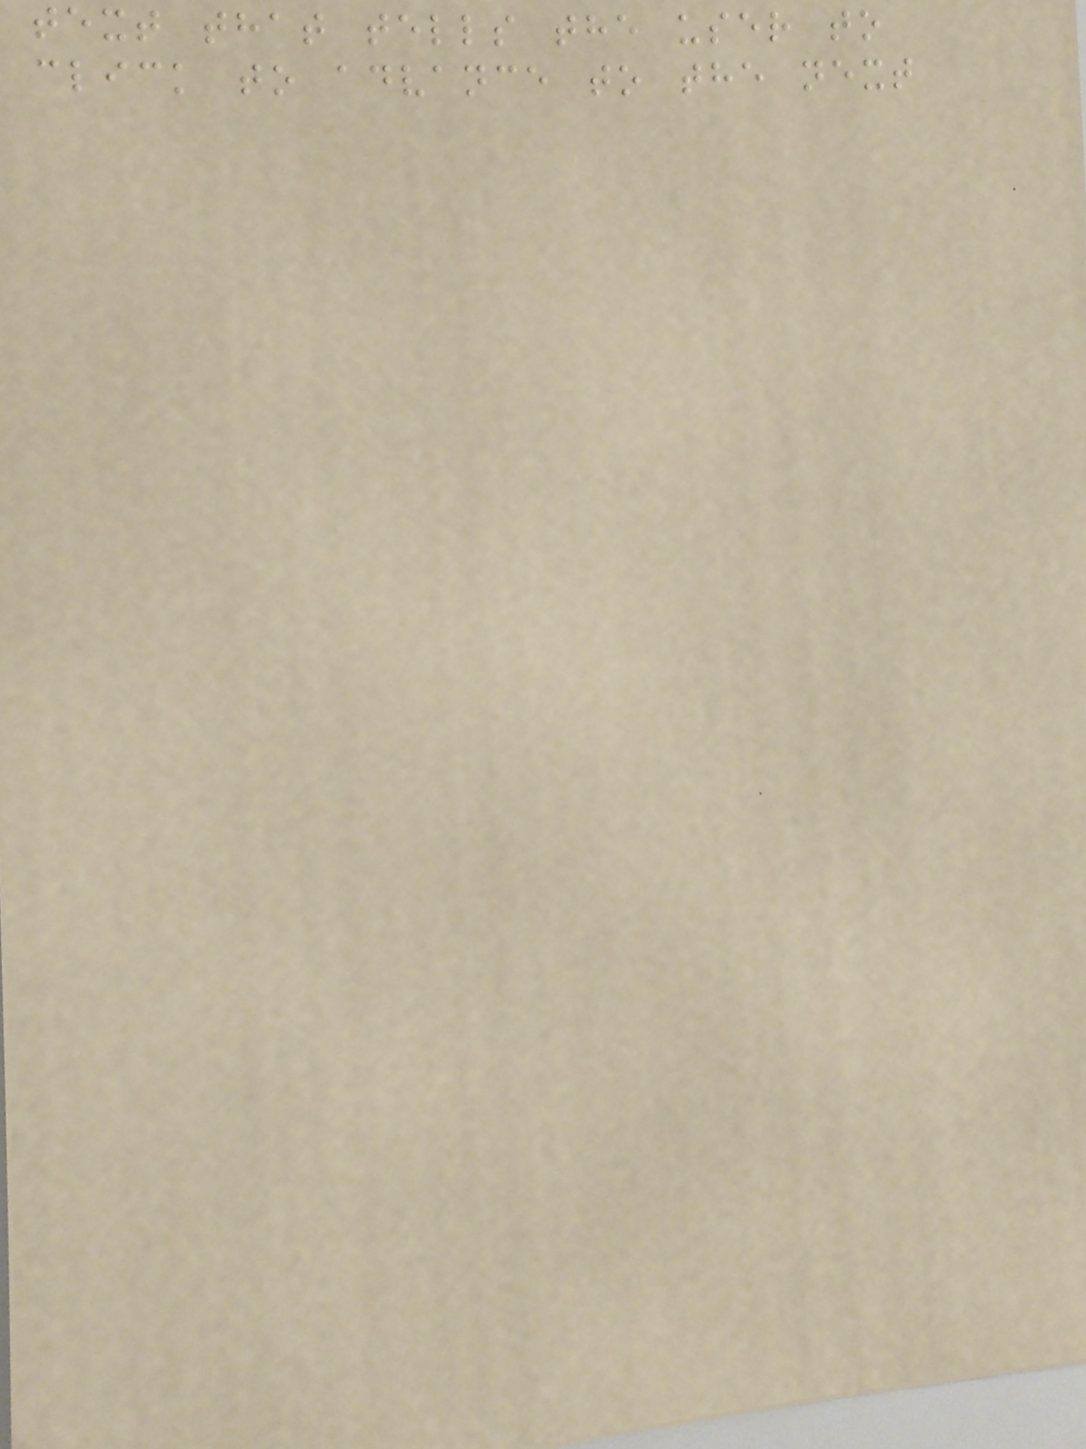text that tells the user to
click to advance to the next
